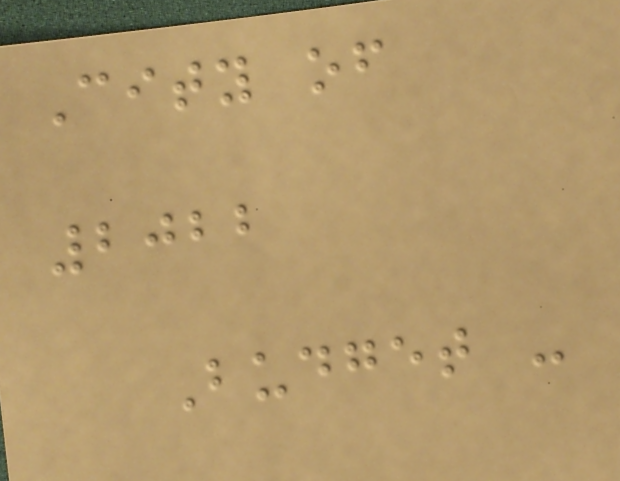City of
2022
Budget -
